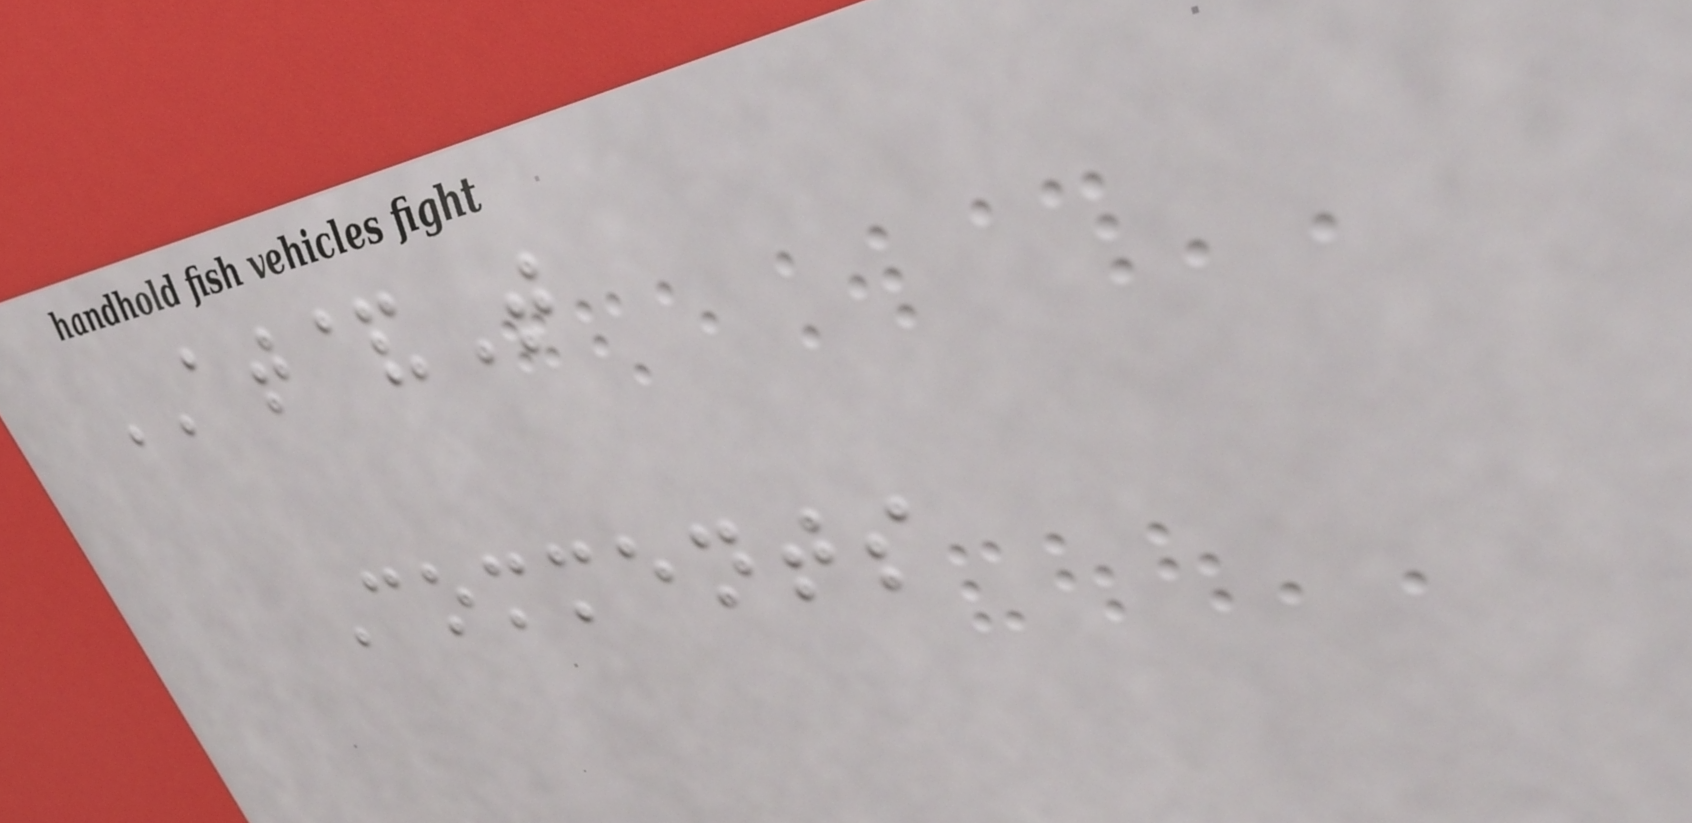AT&T
Comments
